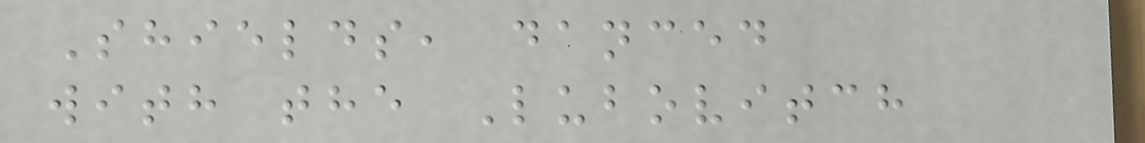Shields, danced
with the Lubovitch
